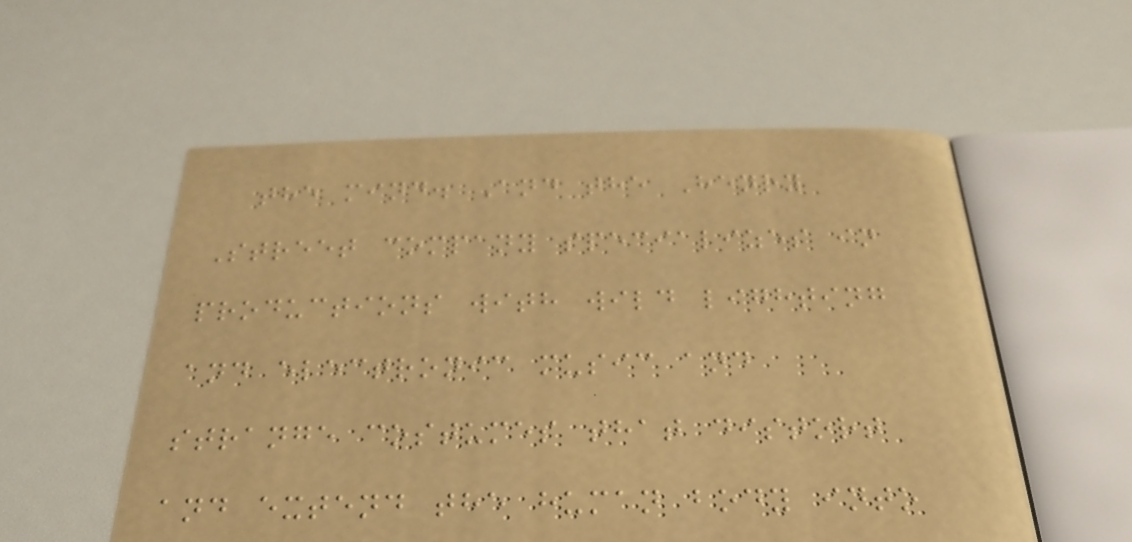the mind. And the Henry
Street company specializes in
productions with wild lighting
and electronic music and
strange costumes that distort
and extend the human body into
